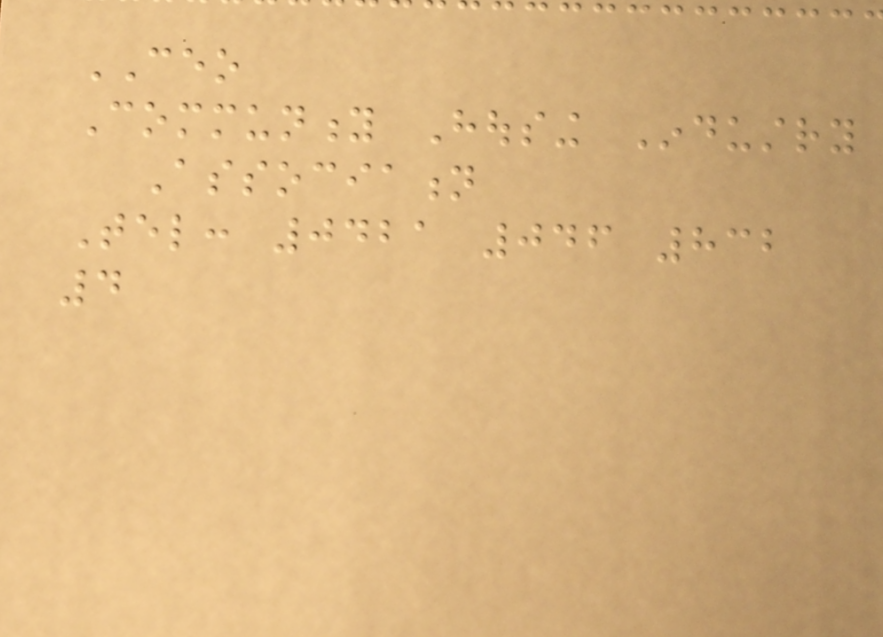CEO
Community Housing Industry
Association
Tel: 0421 046 832
4
